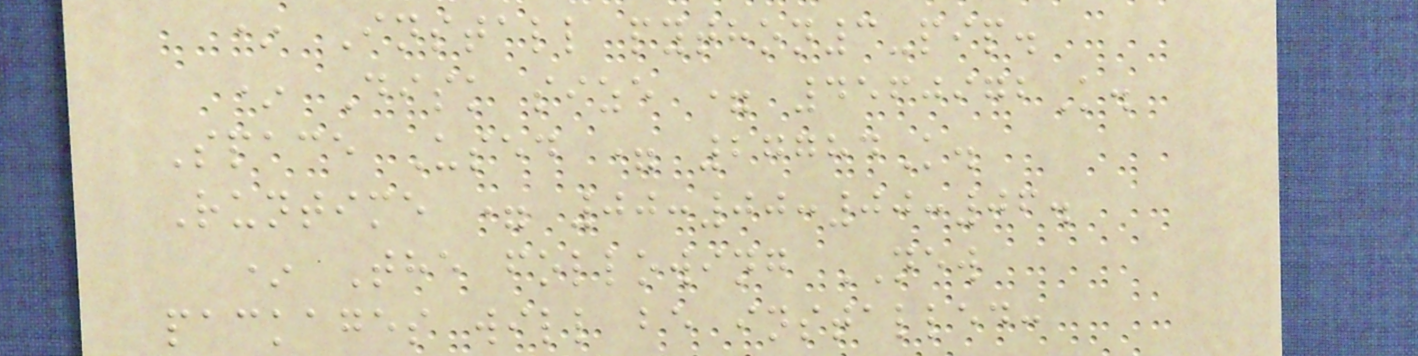* Install python3-pip.
* Disk size = 4560972K.
Space Used = 27784K.
Runtime = 00:00:00:06.
* The following NEW
packages will be installed:
